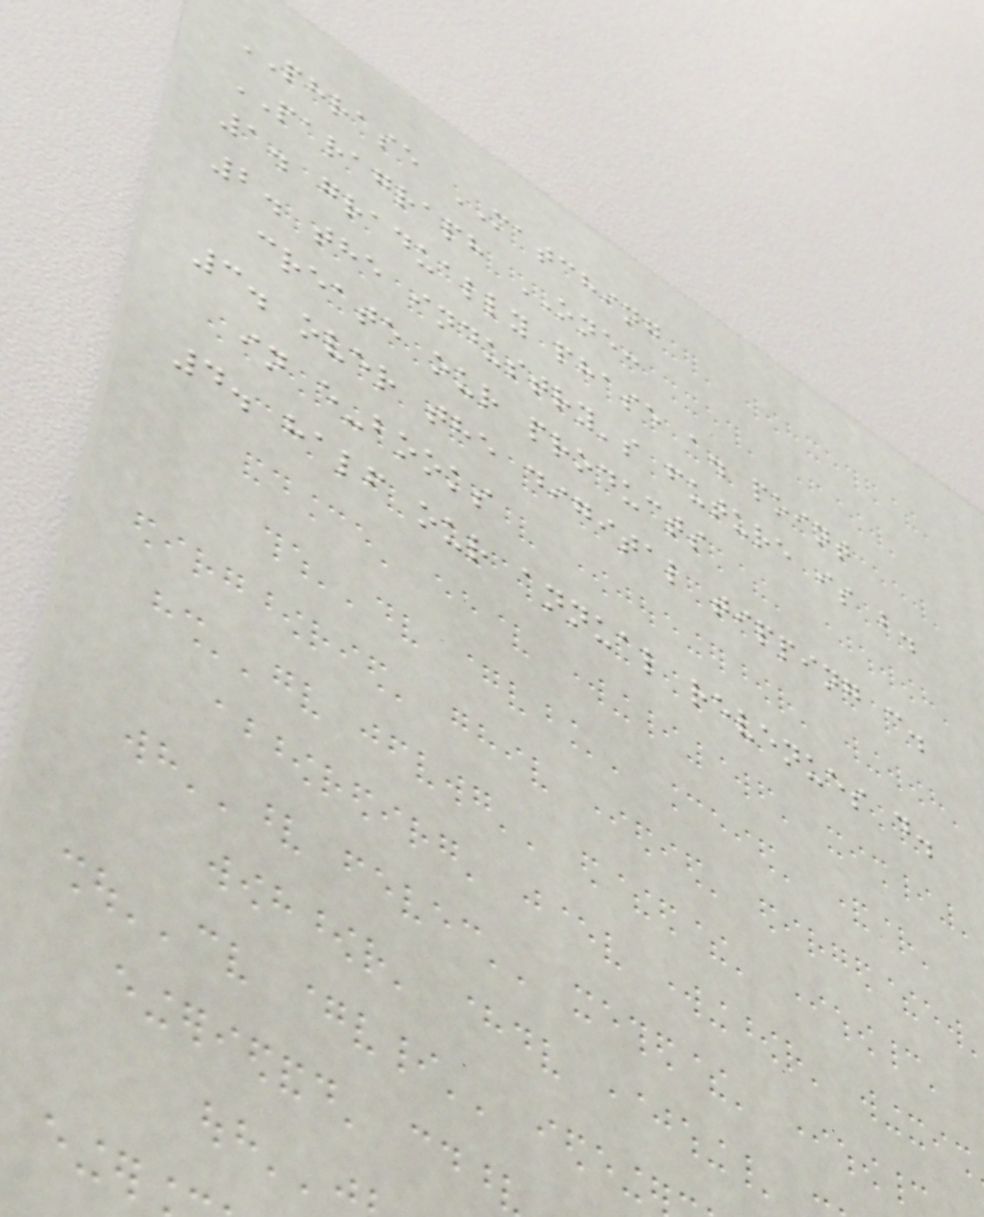PHRASE MATCHING
PARAGRAPH ONE:
1. gradually phase a. point
2. the industry's future is b.
create our products
3. over the digital tipping c.
in e-books
4. half our annual revenues d.
